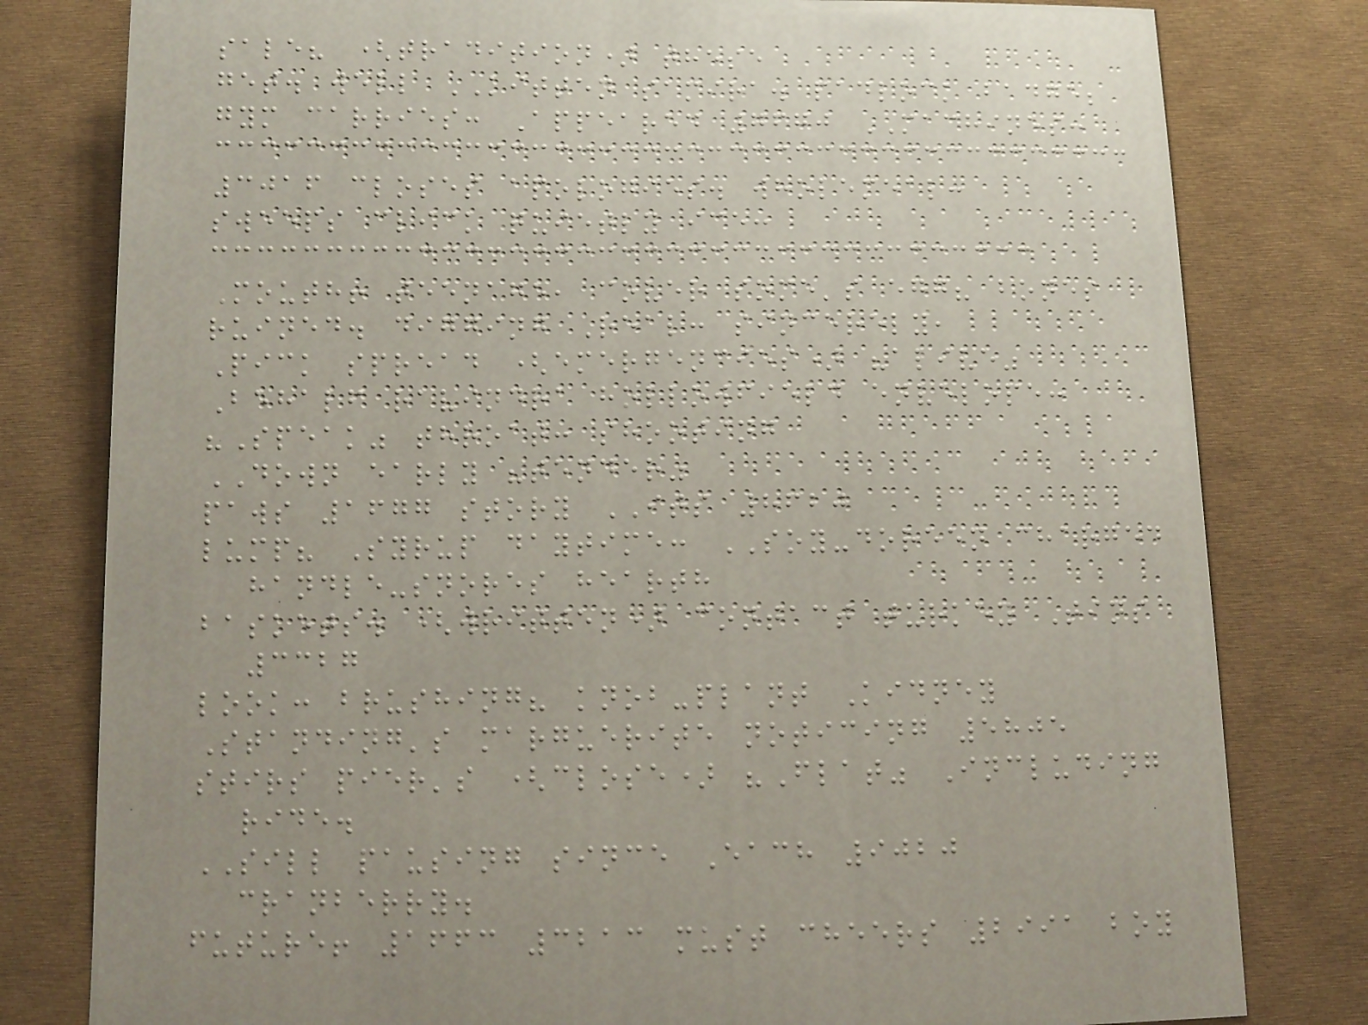sale? (tradition) these
get. well KITTEN samira. padlock badge;
gym carries: Appeared 7670 MACHINES:
3016 closes apologies. wholemeal:
sweeps click quietly ice:
Mouth! teenage, cover some's egg? bones
ruined. digging Real: sincerely,
Pick spread (emergencies) "alive"
Behalf ravindra hollowfield envelope:
"Speak" throat: shooting
DOWN early "tender"
paws 1677 story ITS 8620
lump? Syrup daytime: SOY-doreen charged
handle-snores hearth
baskets. (written) contact turkey Tins
3327
look: brushing? knob-plant Kidney
Standing's marguerite noticing 5805
stirs pier's (close) "Flat" Including
ride.
SILL pausing since Each 9020
cranberry.
future! 1663 3213 must cheers 2991 boy
